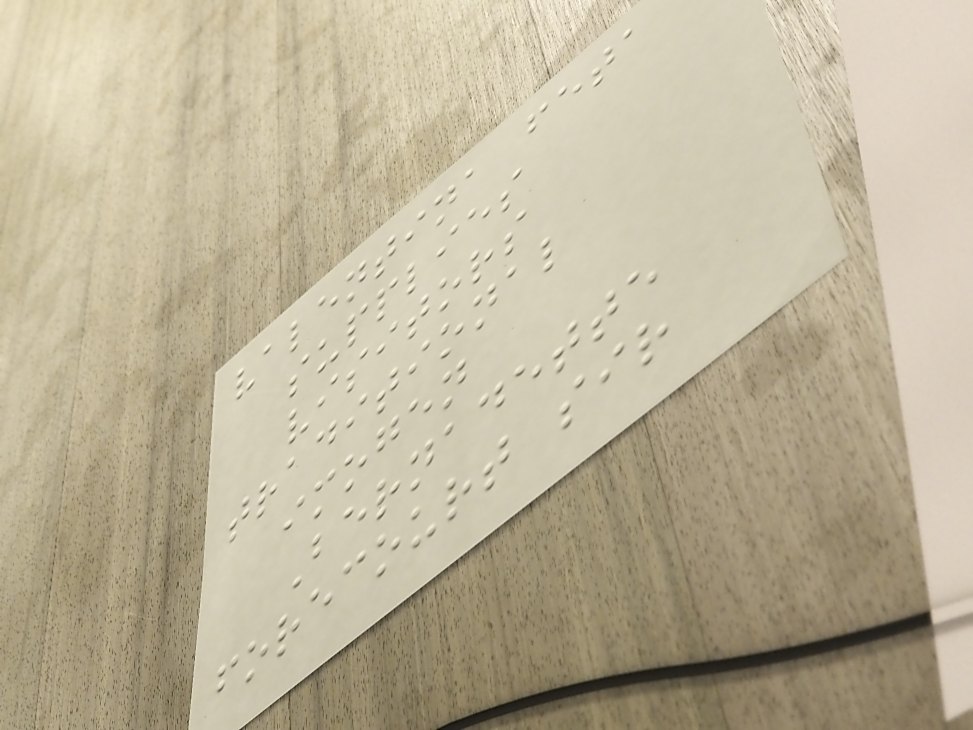valentina feta
supplies
visitors
traditional
imogen
Bernadette
forecourt sir
